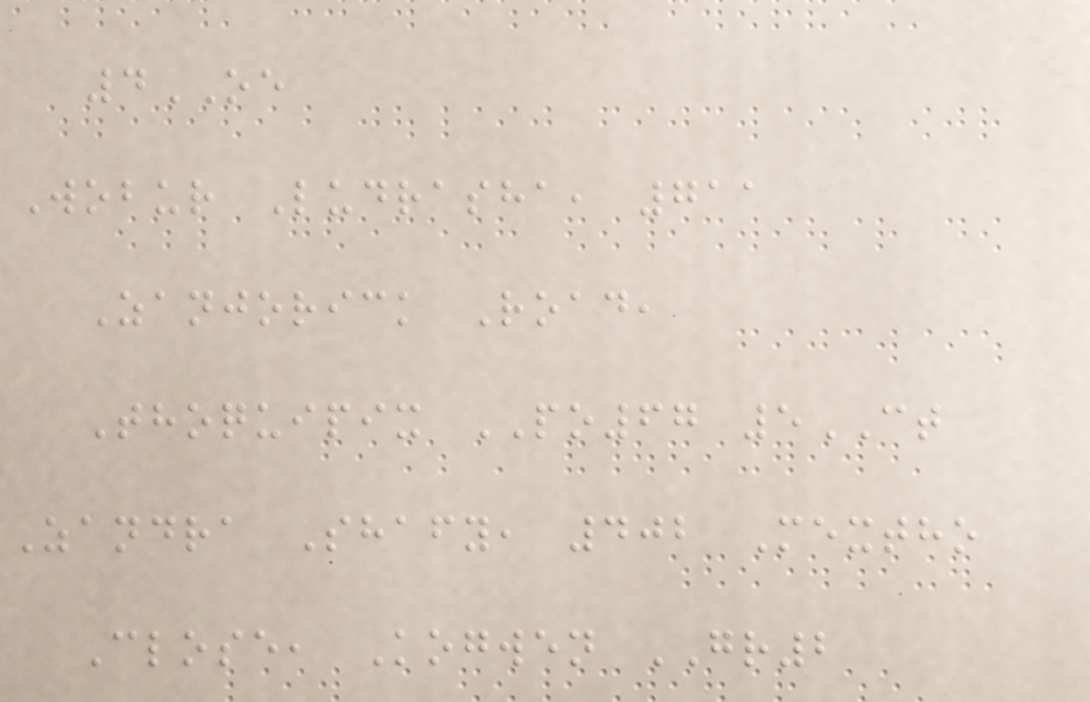4OE
Wobur Ludrasha, 711
Zanjorick Road,
Thoquipix PO67 5CT
Zandra Shafy, 402 Mextho
Close, Kogwen GR2
